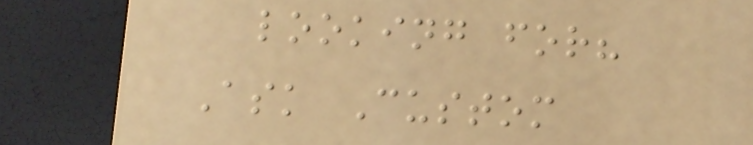looking for?
Ask Custom
